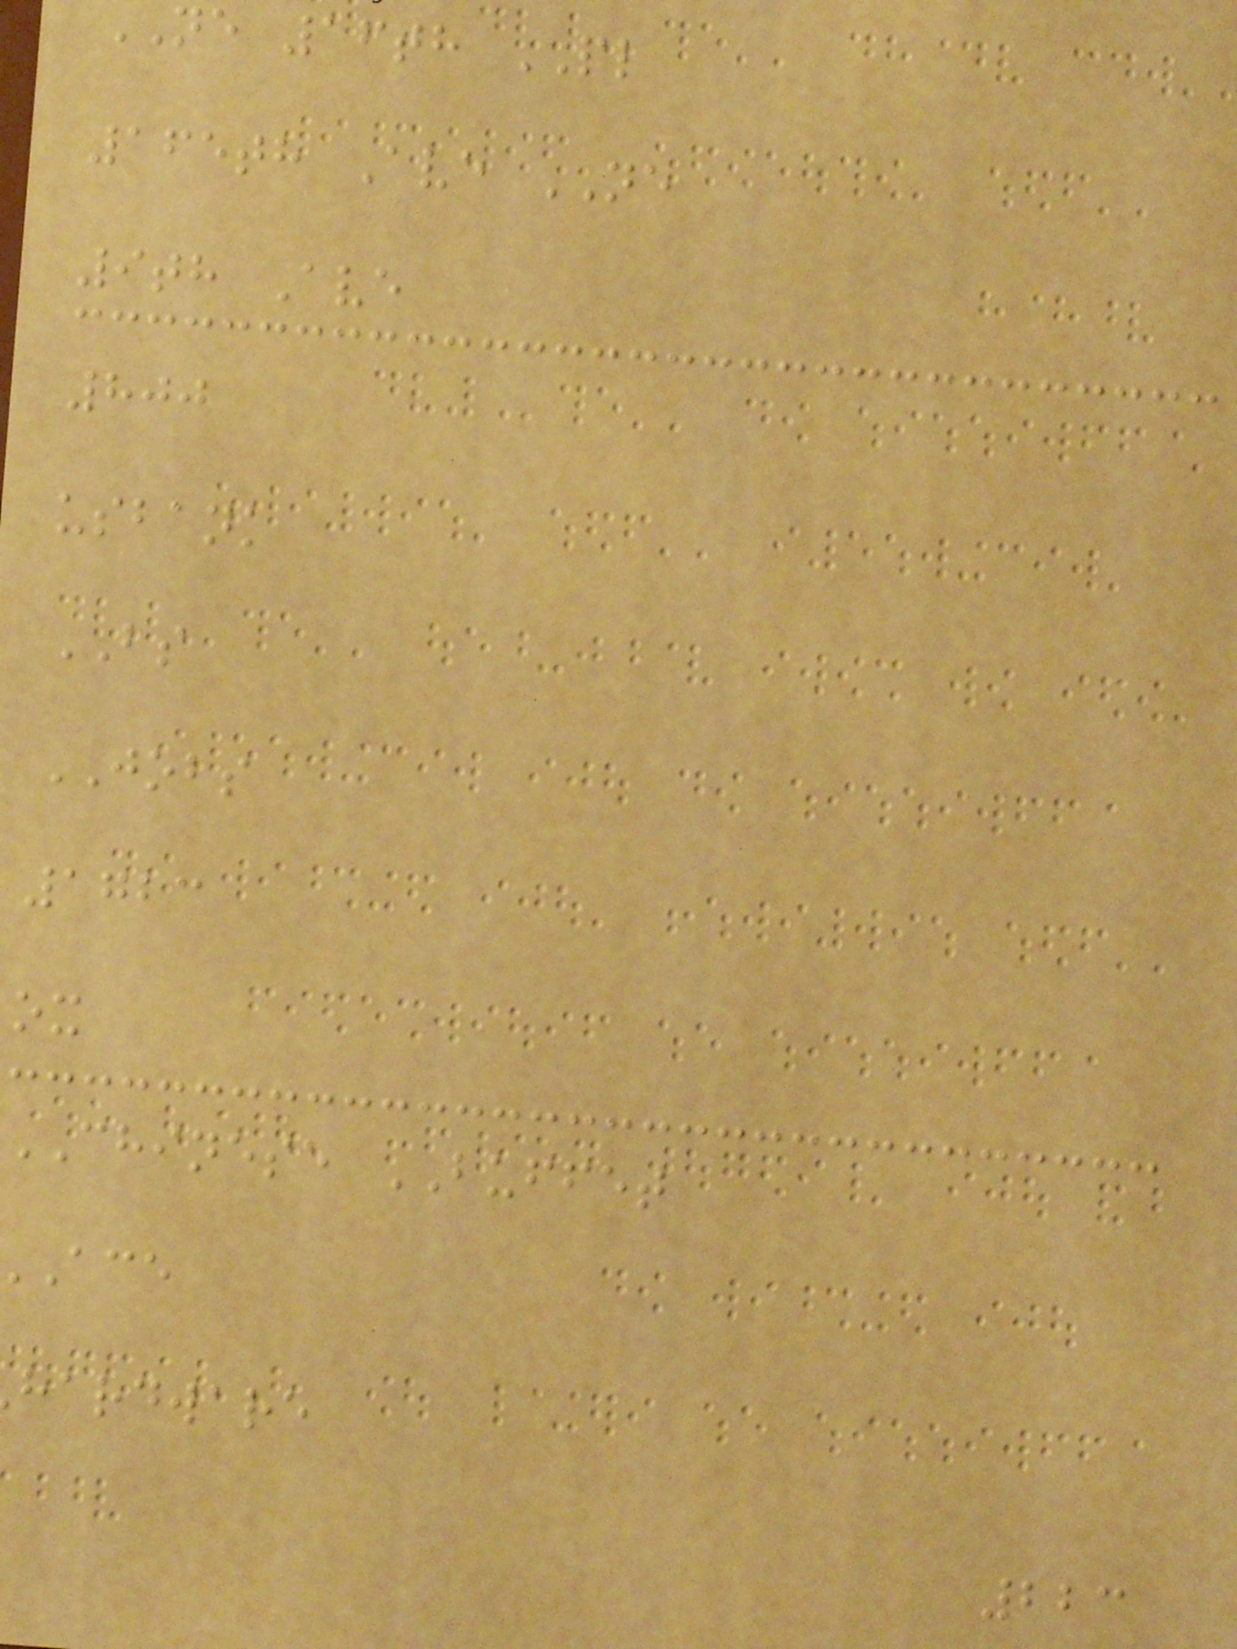ne 16th PL
165th Ave NE
9th Ave
800
usbank
BS
JOBS
1723
ox
CHINESE BUFFET
hardware
223
